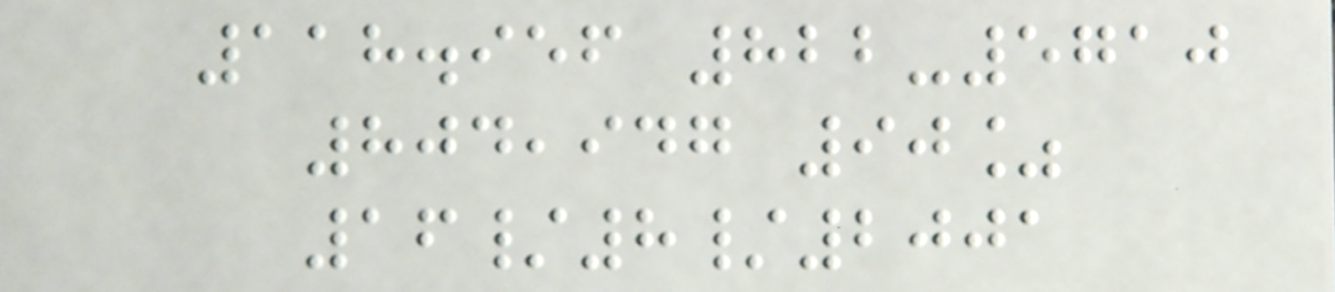118.956 822-5710
804,947 90%
16/8/2001
